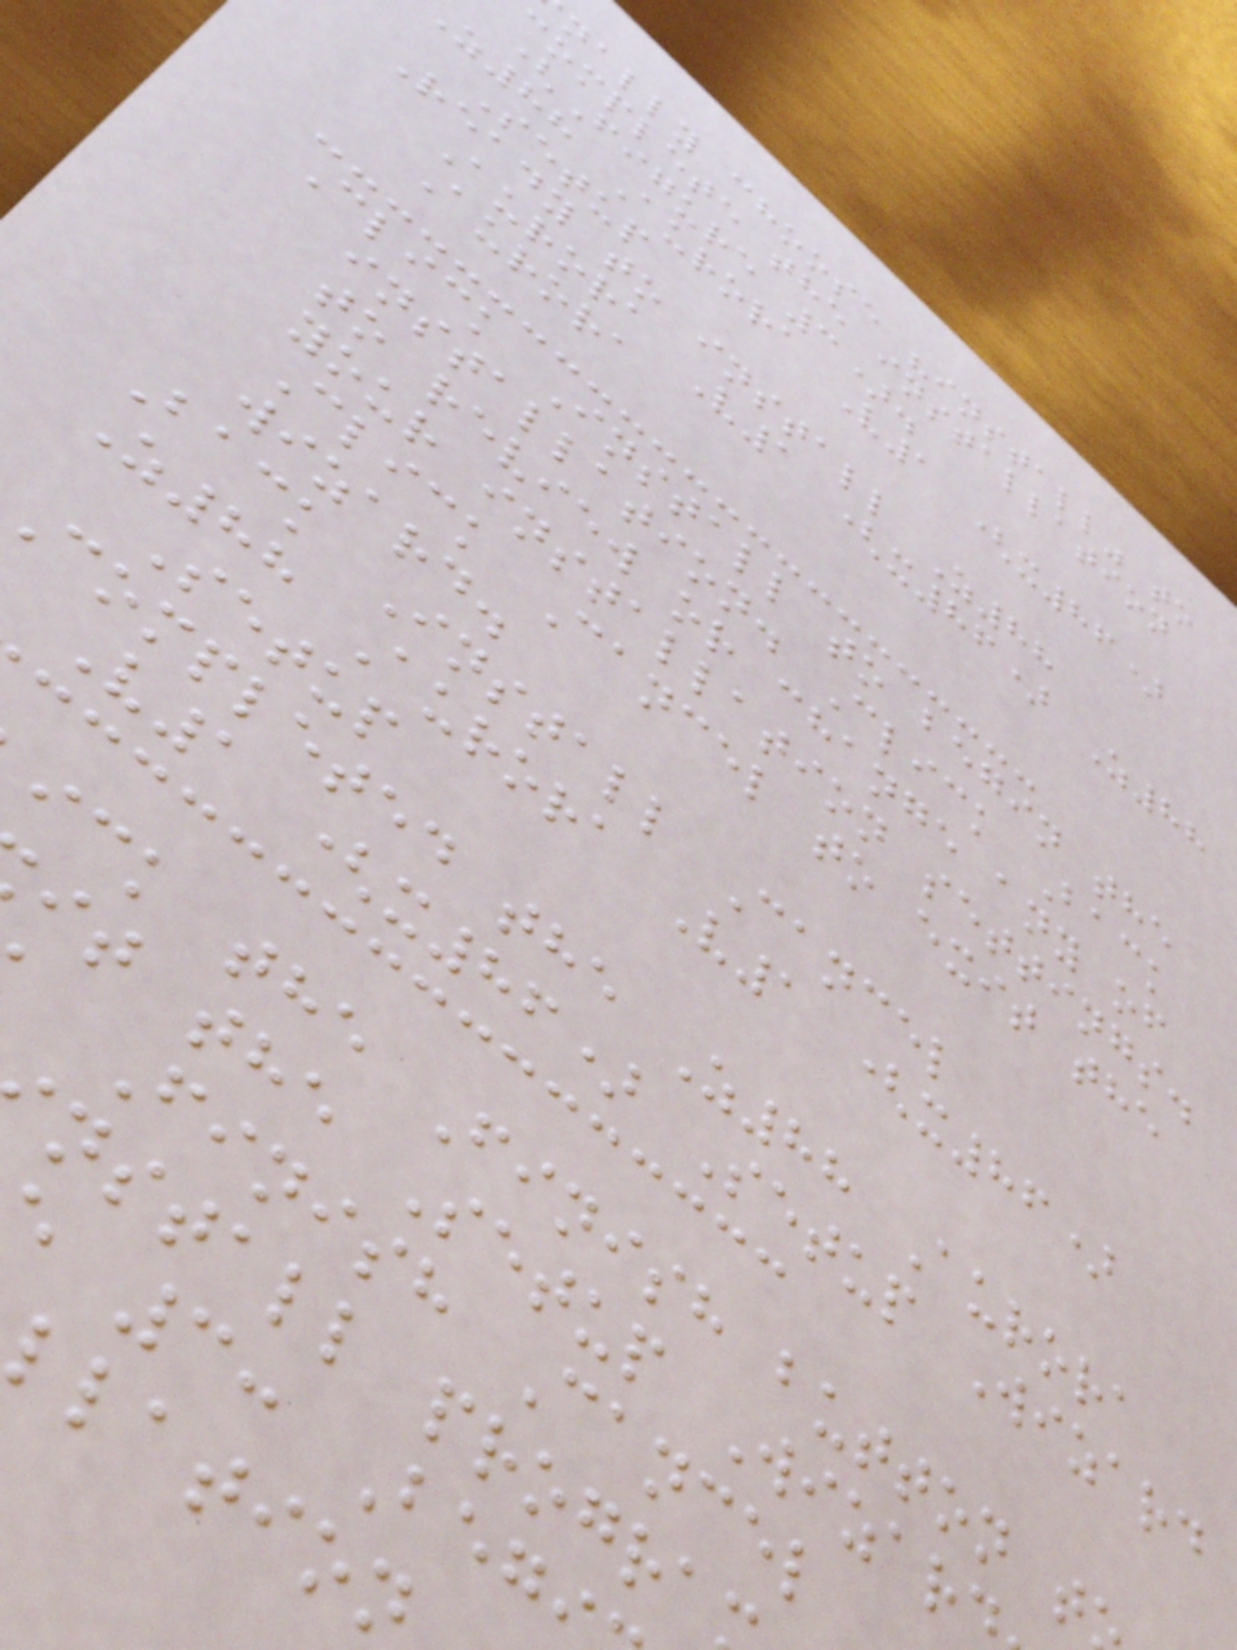nally choose "install" to
complete the installation
(Figure 3).
z88 Aurora V1 (x86)
Setup
Ready to install Z88
Aurora V1 (x86) Z88
Aurora
Click Install to begin the
installation. Click Back
to review or change any of
your installation settings.
Click Cancel to exit the
wizard.
Back Install Cancel
Z88 Aurora V1 (x86)
Setup
completed the Z88 Aurora
V1 (x86) Setup Wizard
ick the Finish button t
it the Setup Wizar
Finish Cancel
nstall progra
3: Beg
llation
